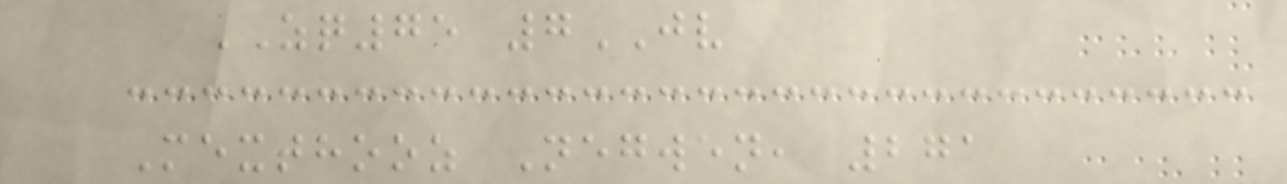ZQ75 7JV
Mexthooz Negwen, 271
